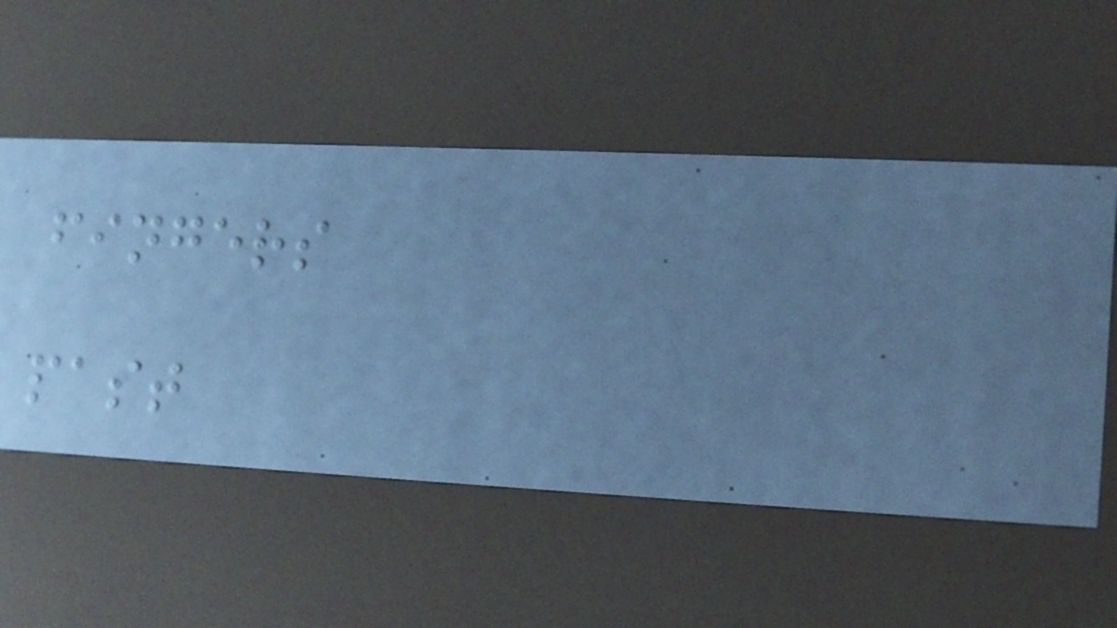fingers
past
